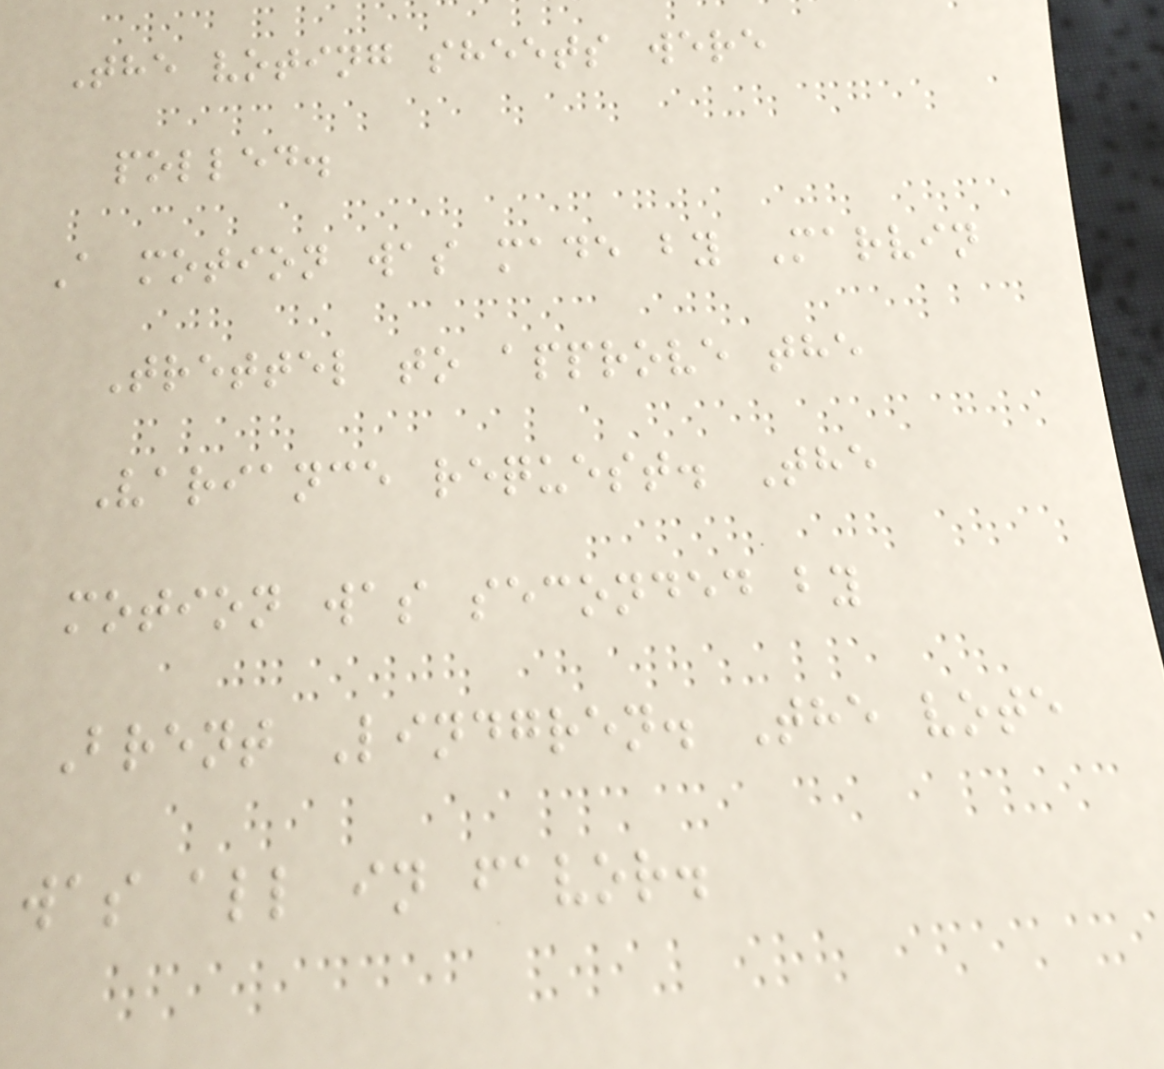The voting sheets were
polled.
A motion was made by Marvin
Trettel to approve the
Variance request. The
motion was seconded by
Brent Lindgren. The vote
was all in favor.
